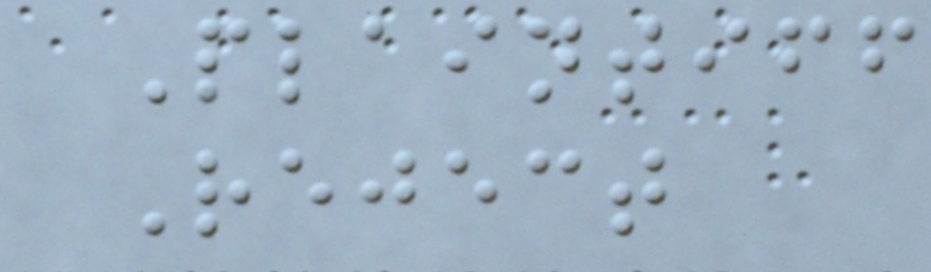Plaintiff
Reject
